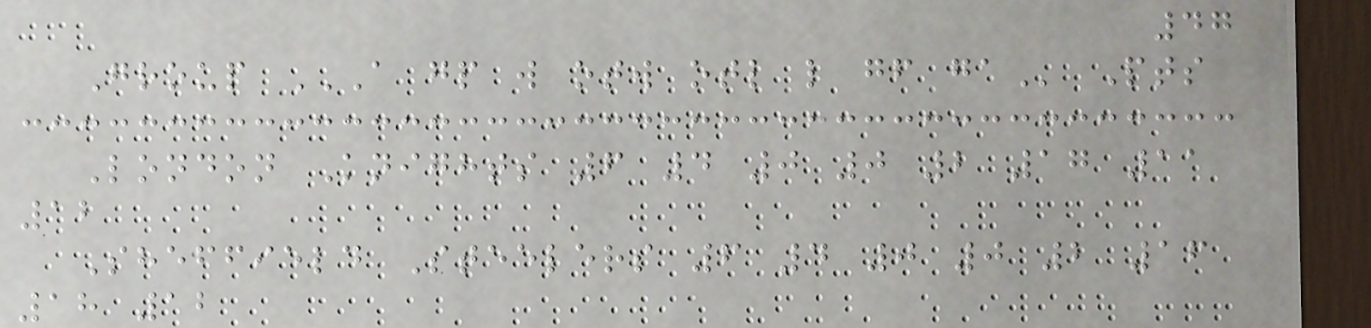47
Group A GP W OTW OTL L GF GA Pts
London Knights 6 4 0 0 2 17 11
12
Sheffield Steelers 6 4 0 0 2 16
18 12
